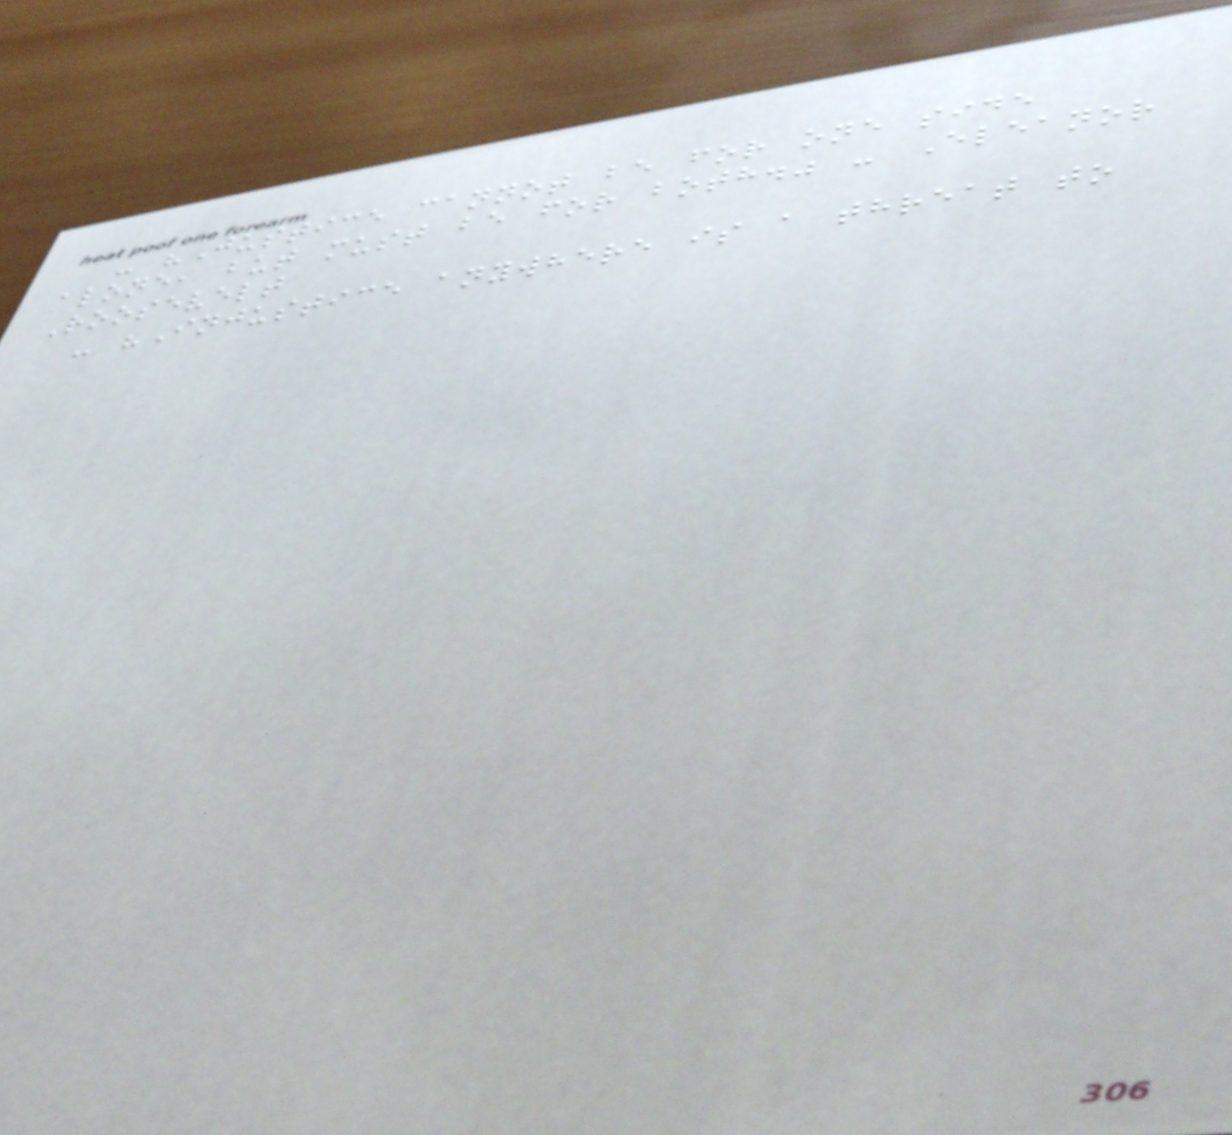- "Justice cannot be for one side
alone, but must be for both." - Eleanor
Roosevelt
- "Injustice anywhere is a threat to
